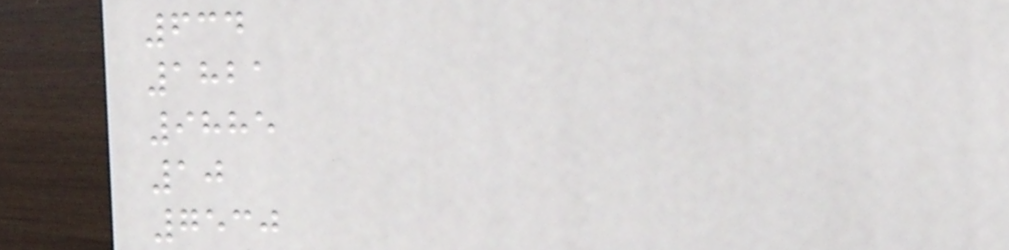634
1821
9885
10
7530
